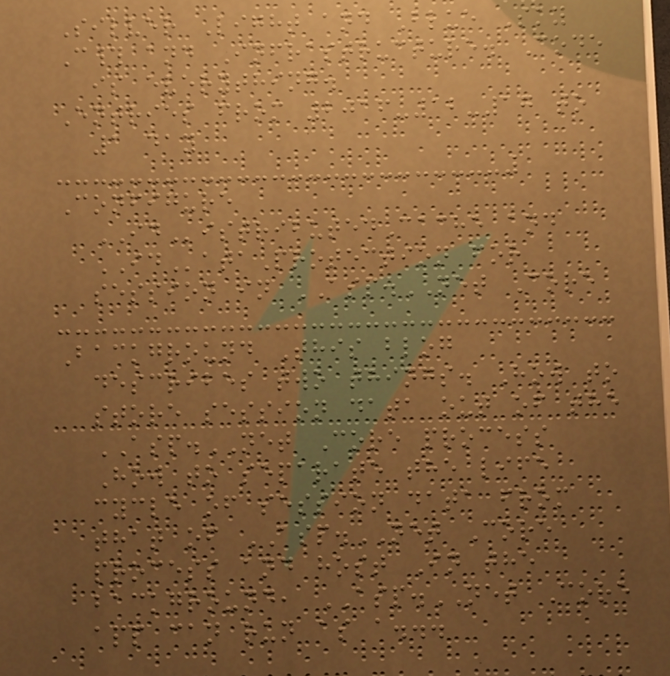Silver Light and Blue Sky
C# and Infrastructure. Code
is everything.
Entries from 2016-12-17 to
1 day
Configure
IDistributedCache and
IDataProtection for
session in ASP.NET Core
Background This blog
describes two things. How to
store session data out of the
ASP.NET Core process
How to separate the life
cycle of session data from
that of ASP.NET Core
process and host In the
background, ASP.NET Core
app can run as a...
